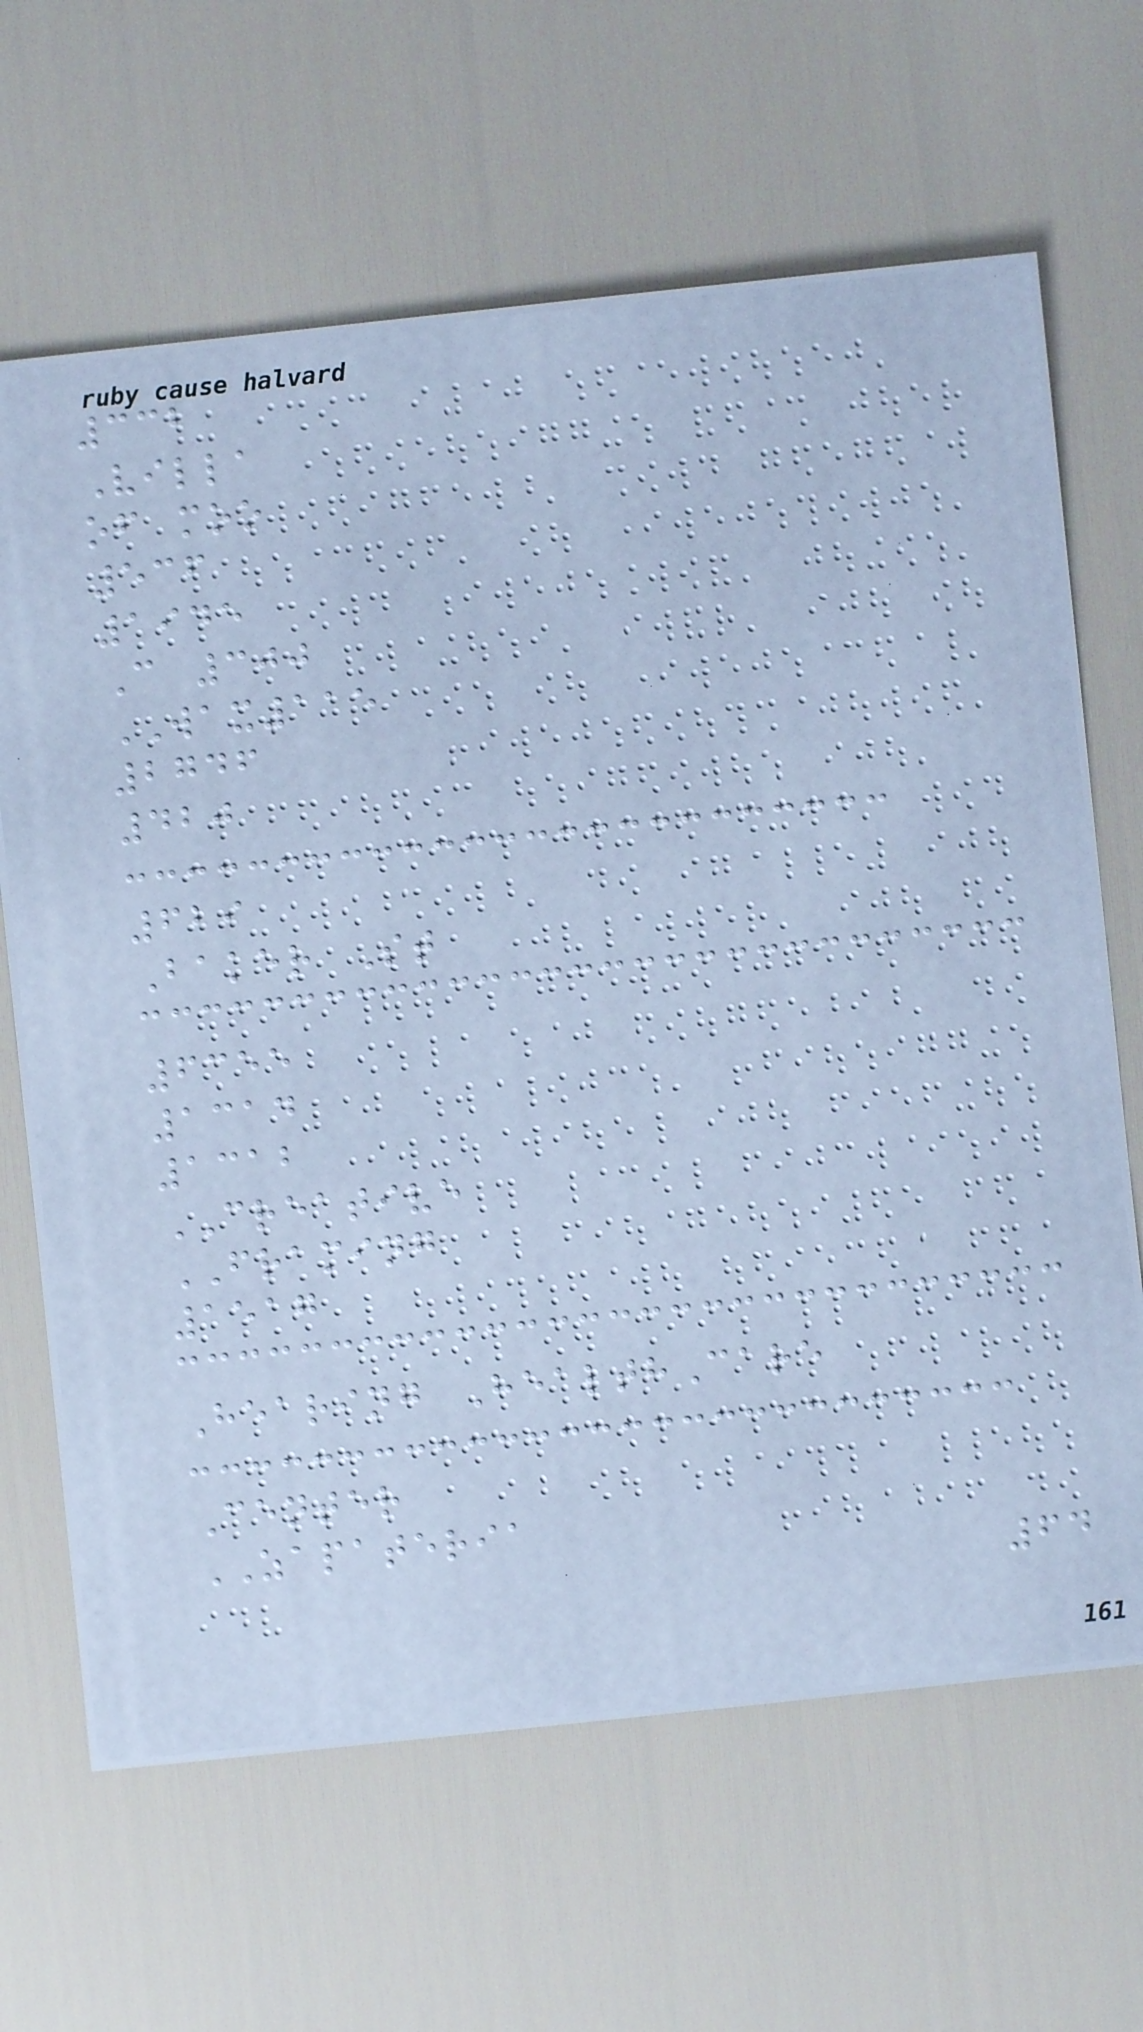332
Villa
of moo
536
1945
C 300
WAX115
2746
420
629
Baker St
6355
1314
1312
CREATIVE
FRAMING
1517
Hearing HealthCare
Center
ZAPATERIA
64
